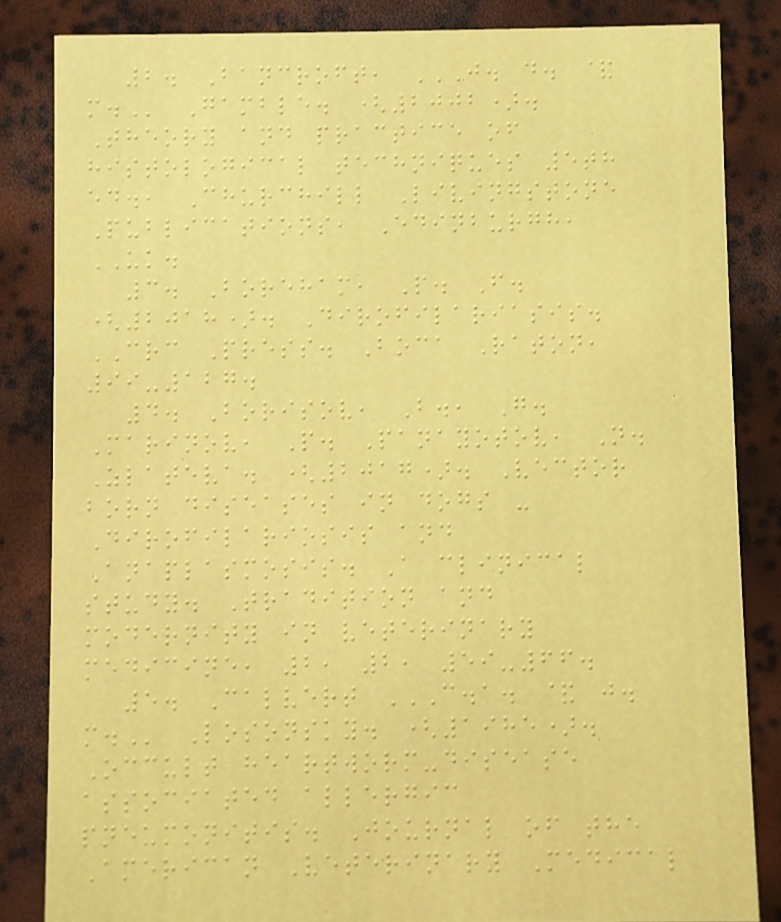2. Bancroft, J. D. &
M. Gamble. (2002).
Theory and practice of
histological techniques 5th
ed., Churchill Livingstone
Publications, Edinburgh,
UK.
3. Boreham, P. F.
(2018). Dirofilariasis.
CRC Press. Boca Raton,
99-127.
4. Borisov, B., G.
Marinov, P. Panayotov, N.
Zlateva. (2017). Vector
born diseases in dogs -
Dirofilariosis and
Anaplasmosis. A clinical
study. Tradition and
modernity in veterinary
medicine, 2, 2, 59-66.
5. Calvert C.A. & J.
M. Losonsky. (1985).
Occult heartworm-disease
associated allergic
pneumonitis. Journal of the
American Veterinary Medical
